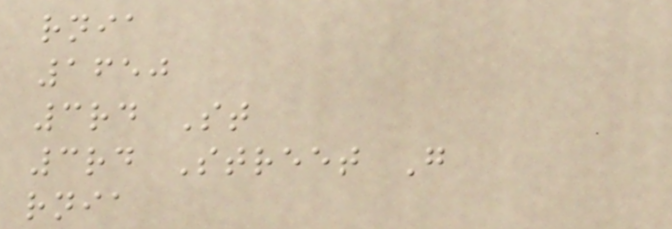rnia
1650
3rd St
3rd Street G
rnia
